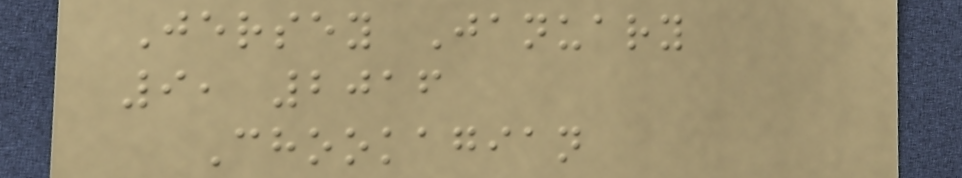Jersey January
9, 2016
Chookagian
